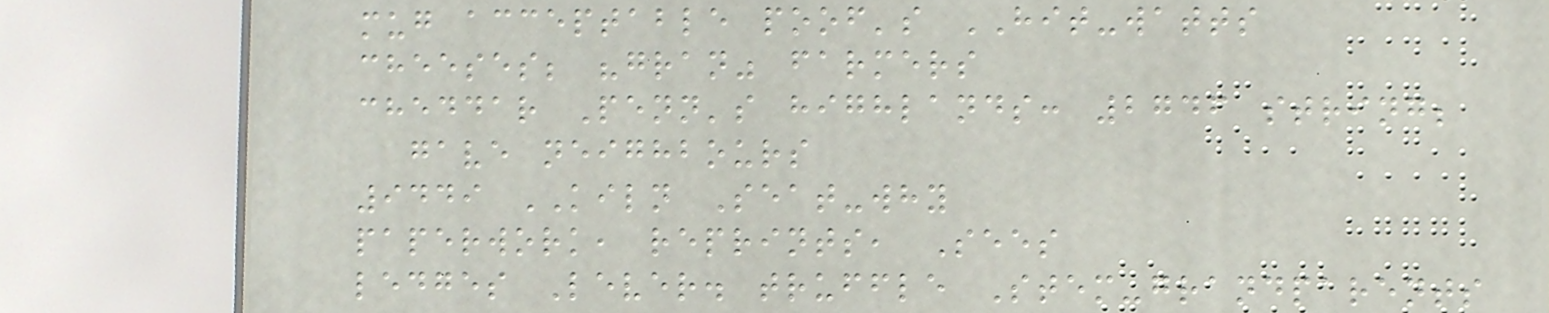mug acceptable poof's HIT-watts
cheeses; "gran" farmers
cheddar Penn's highlands: 2746 string;
gave neighbours
9449 KILN Seat-why
paperwork, reprints, Sees
ledges Lever. truffle Stem-grandparents
